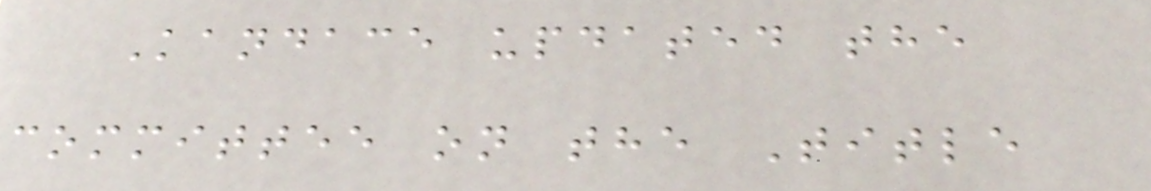Kandace updated the
committee on the Title
